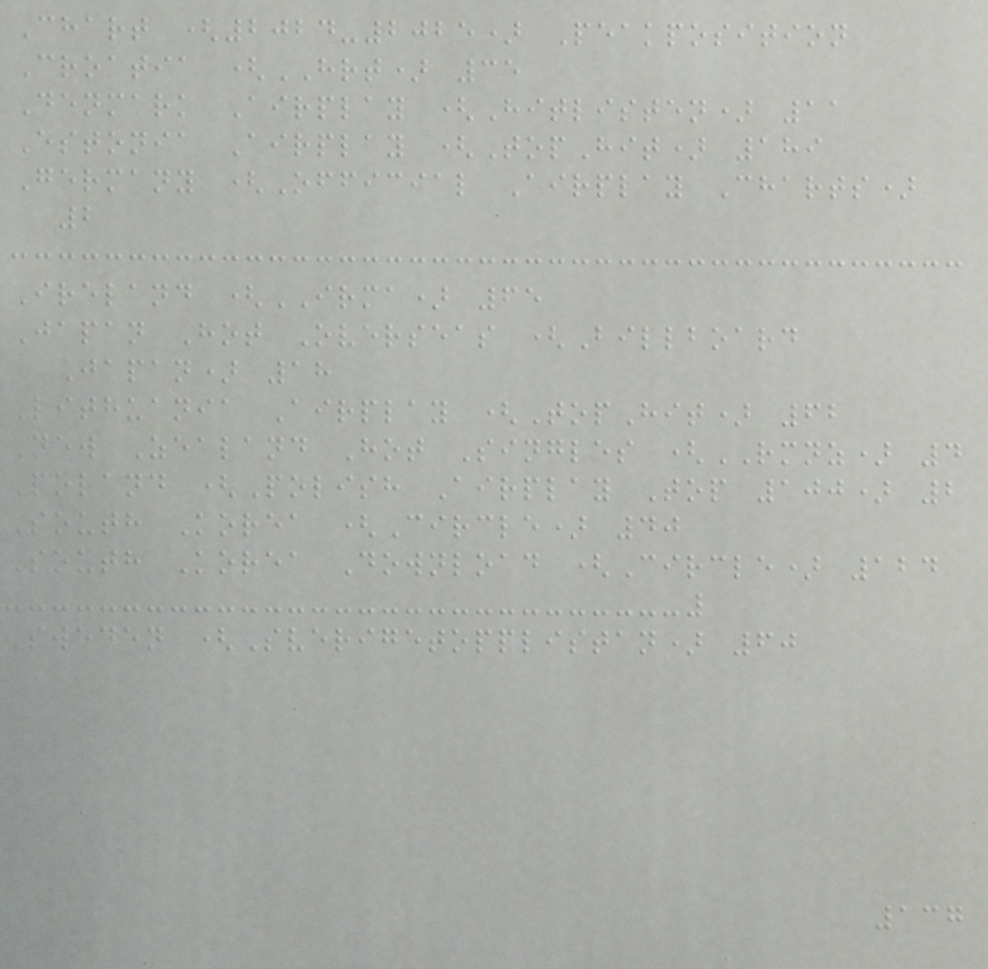Chart (2024-2025) Peakposition
Croatia (HRT) 35
Denmark Airplay (Hitlisten) 11
Estonia Airplay (TopHit) 189
Germany (Official Airplay Charts)
2
Ireland (IRMA) 65
Japan Hot Overseas (Billboard
Japan) 18
Lithuania Airplay (TopHit) 62
New Zealand Hot Singles (RMNZ) 4
Poland (Polish Airplay Top 100) 2
South Korea (Circle) 40
South Korea Download (Circle) 124
Sweden (Sverigetopplistan) 60
137
